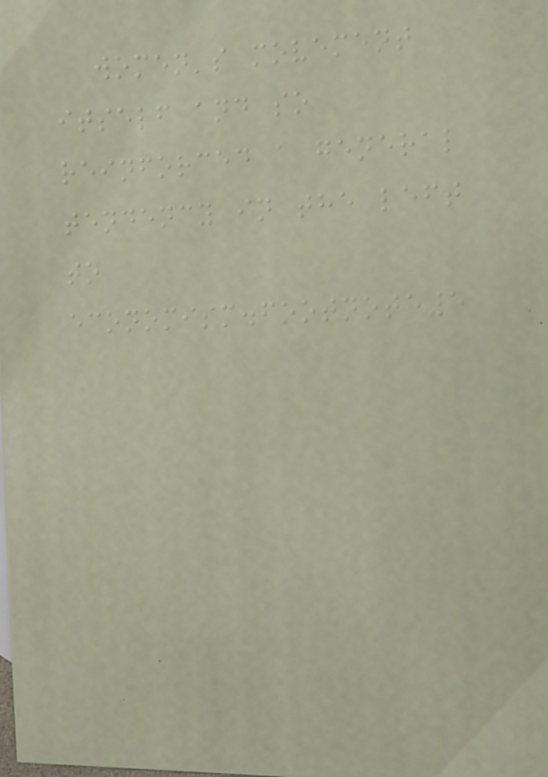women's movement
itself and so
reinforced a general
tendency in the left
to
economism.footnote5
